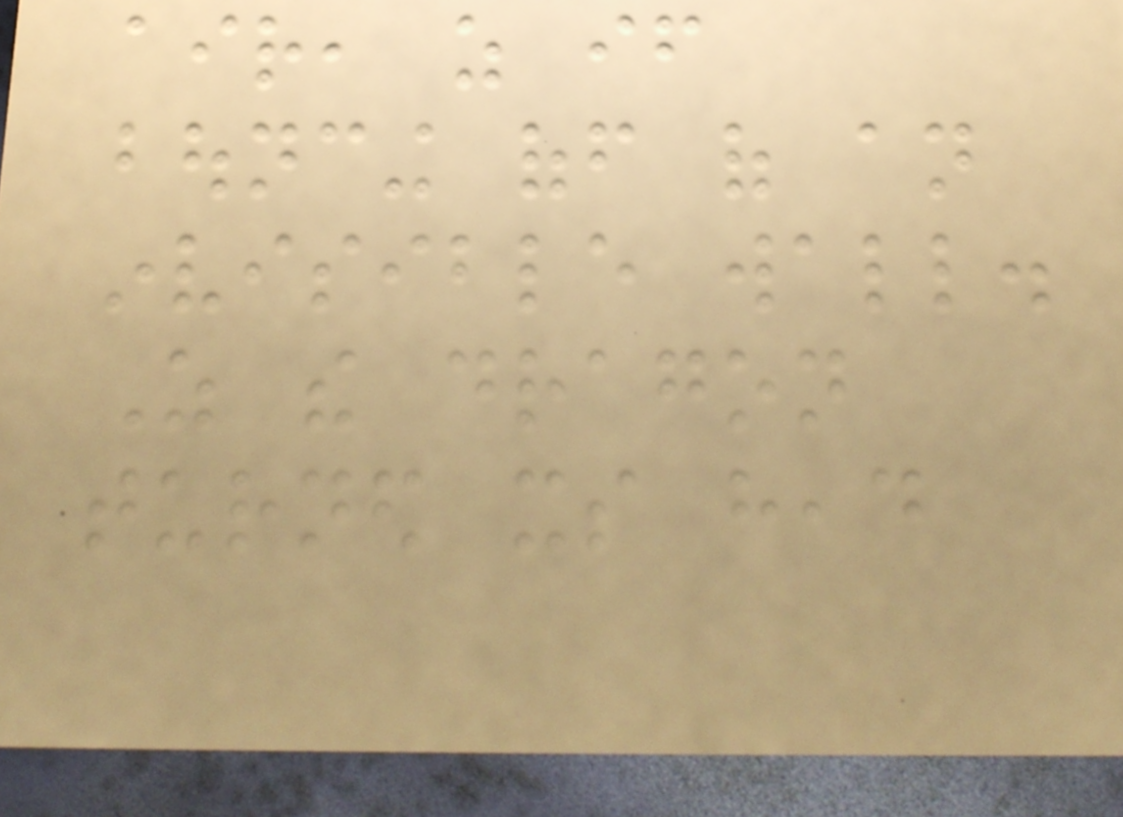air, as if
bouncing off of an
invisible wall.
As the dragon
turned its head
